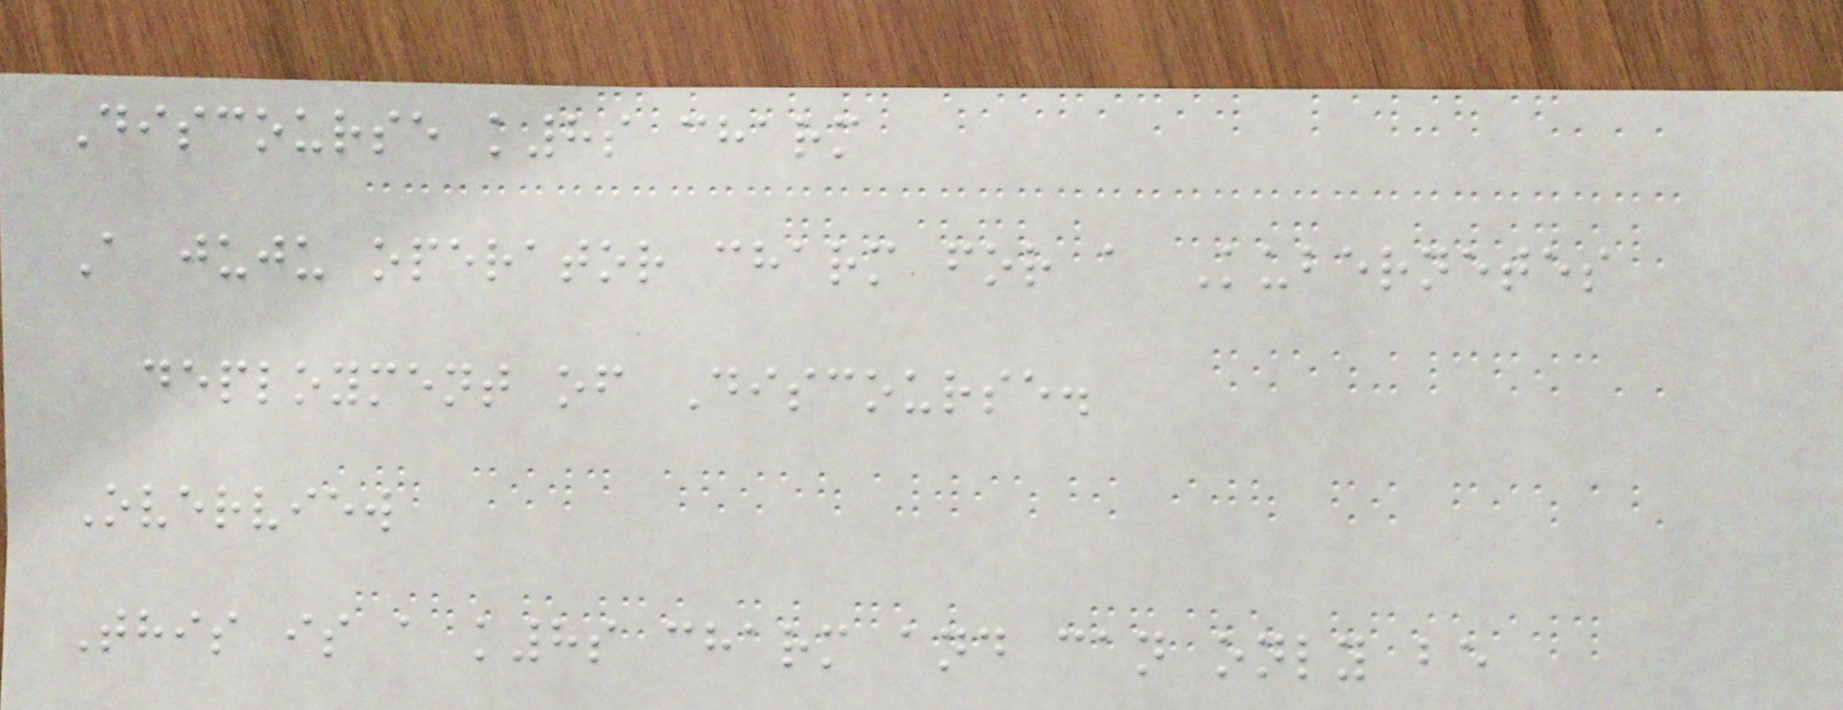Discourse k8s charm
A juju operator charm for a Kubernetes
deployment of Discourse.
Overview
This is a k8s charm and can only be
